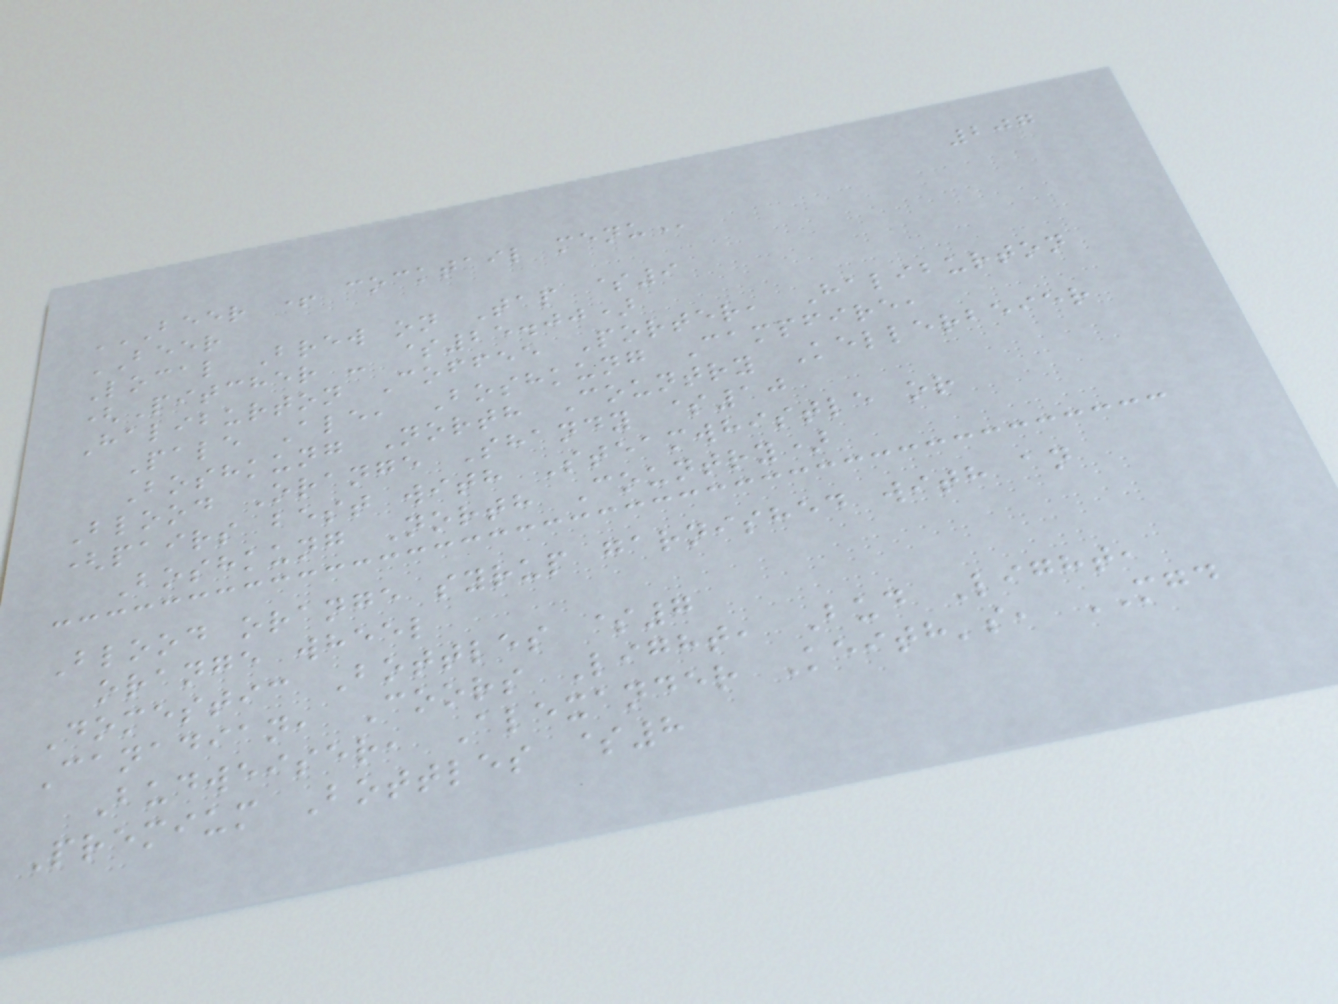207
BEER + COCKTAIL MENU
BEER
Local Brew on Tap $9
(Pitcher - $25.00)
Haliburton Coffee Porter, Haliburton
Pale Ale, Boshkung Campfire,
Boshkung North Country Kellerbeier
Blood Orange Shandy $10
(pairs best with Steamwhistle or
Boshkung North Country)
Blood orange syrup garnished with an
orange wheel
Domestic Bottles $7
Canadian, Coors Light, Bud Light,
Budweiser, Alexander Keith's, MGD
Premium Bottles $8
